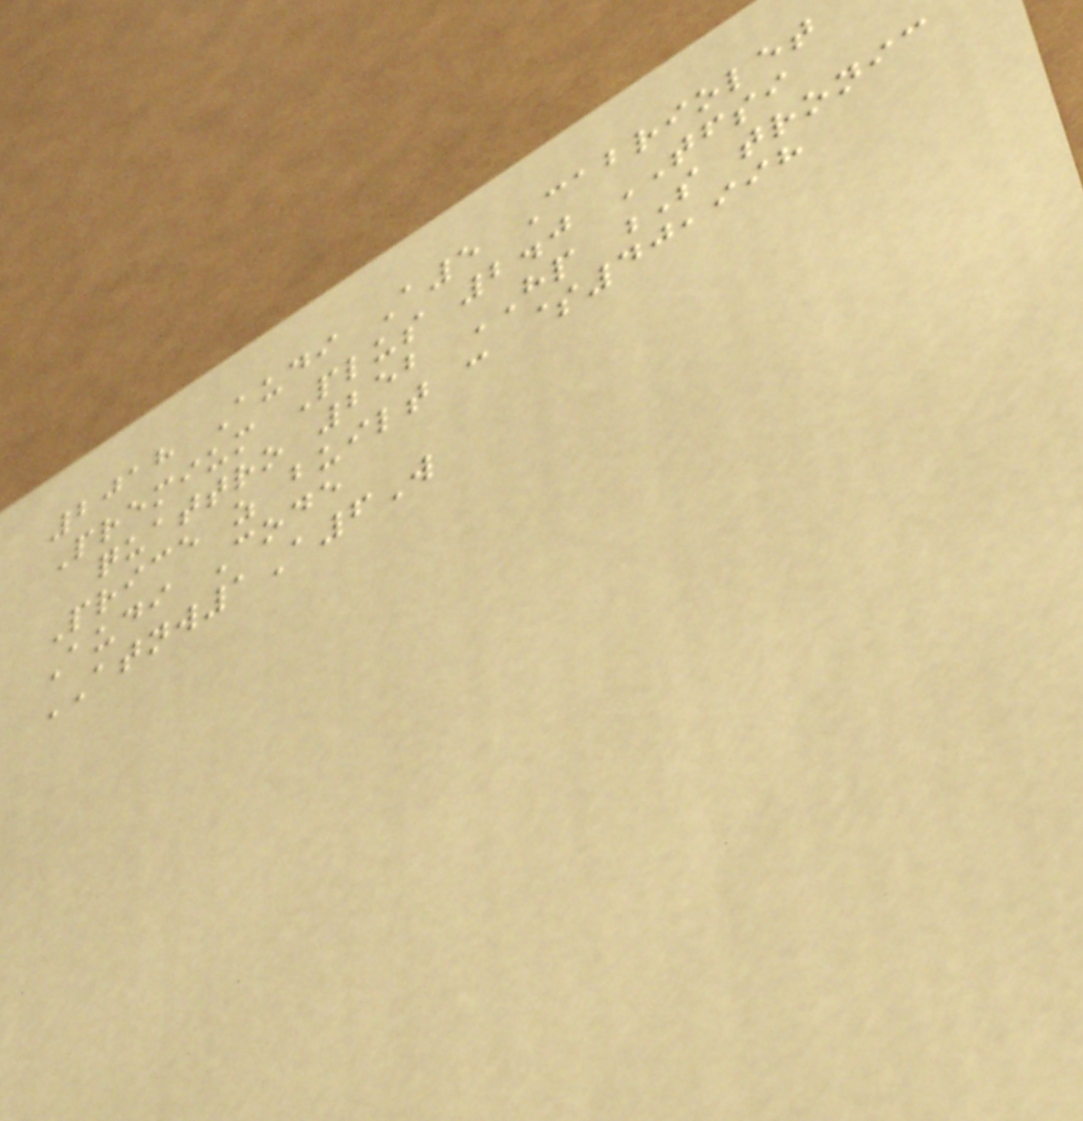2018 Audi A5 Cabriolet
Premium Plus 2.0 TFSI
quattro 252 HP S tronic
Price as built : $40,998
Audi Code
ATNW1A6W
